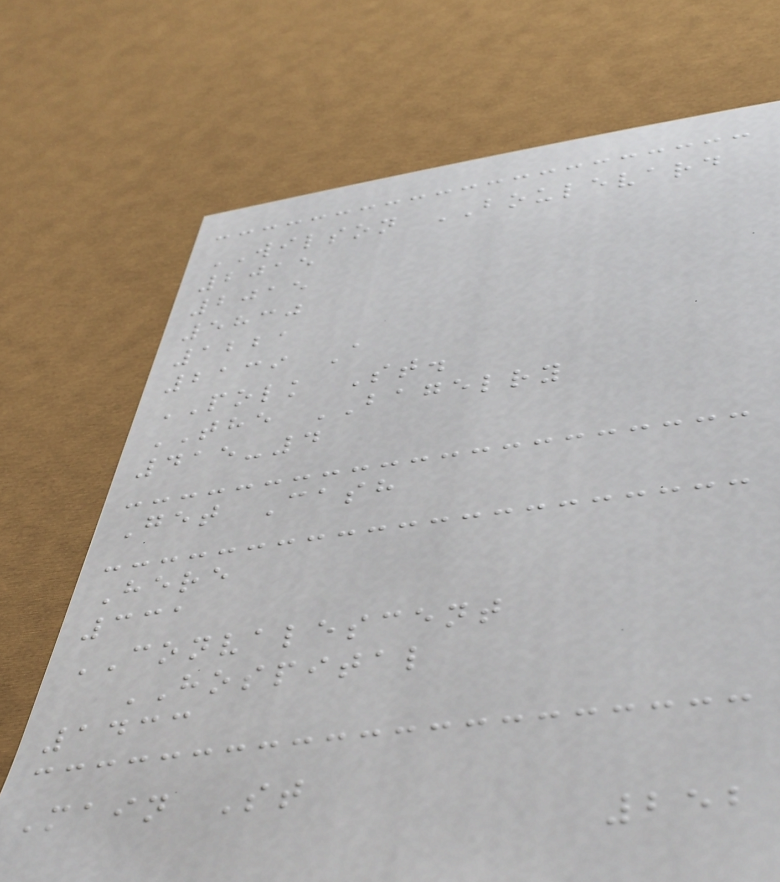WILSON BOULEVARD
2015
2015
5830
1221
2139 A
POLK St.
THE BAGELRY
415-4
Get Cash
Here
331
CONVALESCENT
HOSPITAL
1433
Main St
252
